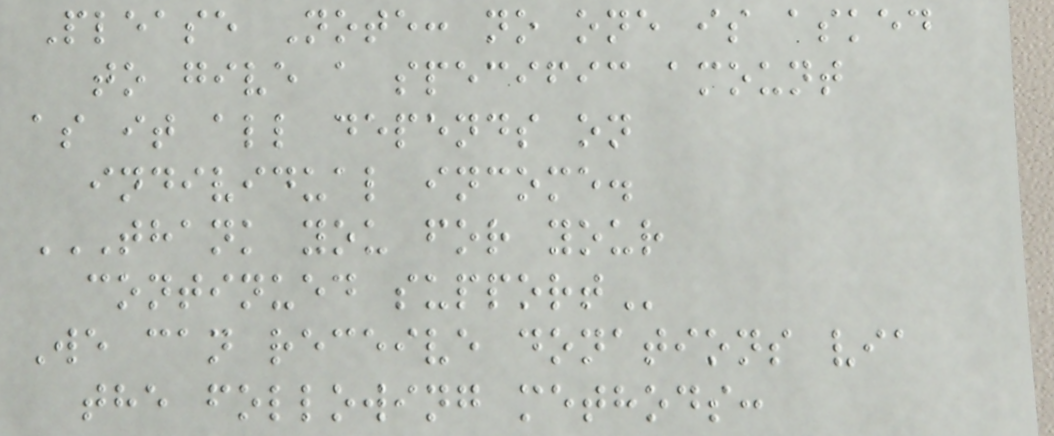Please Note: no one is asked
to give a specific amount
as it all depends on
individual income.
THANK YOU FOR YOUR
CONTINUED SUPPORT
We can receive donations via
the following methods:
